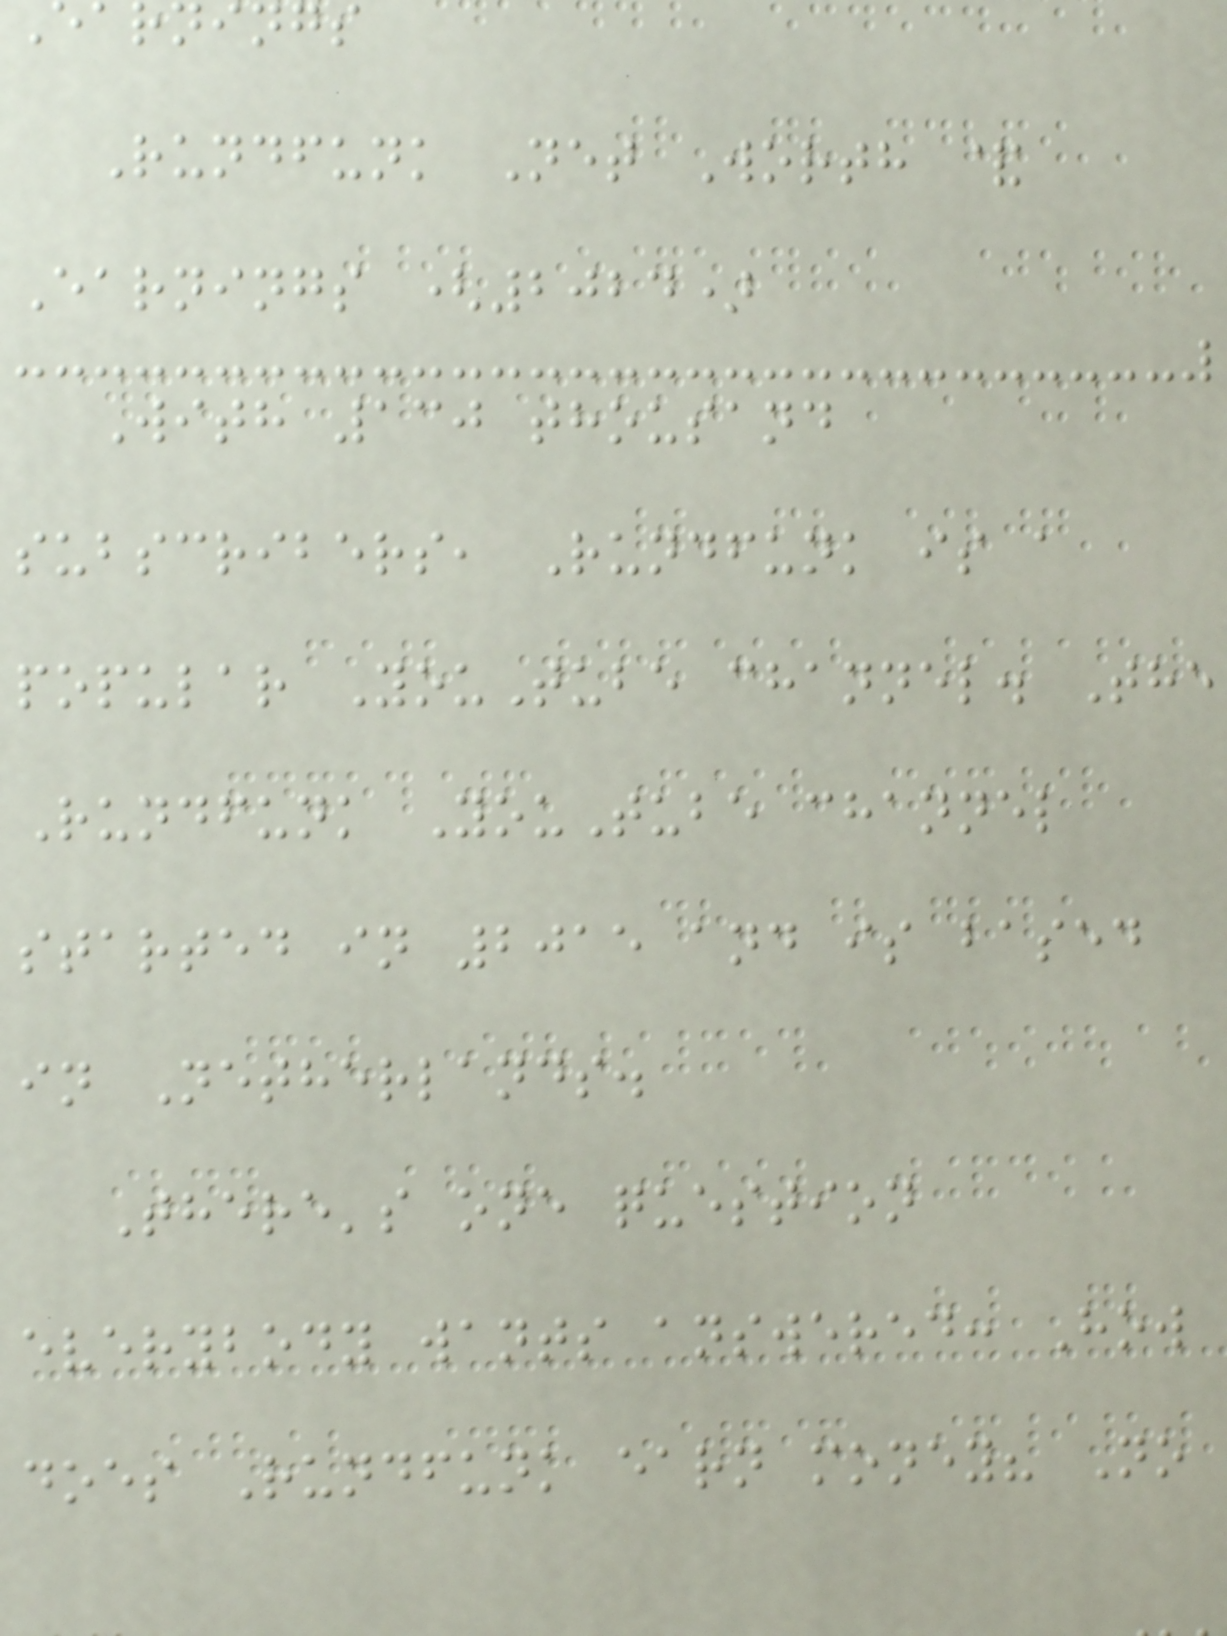nings
Rundfunk Net Worth &
Earnings (2024)
With 130 thousand
subscribers, Rundfunk is a
popular YouTube channel. The
Rundfunk YouTube channel
started in 2015 and is based
in Netherlands.
There's one question
everybody wants answered: How
does Rundfunk earn money? No
